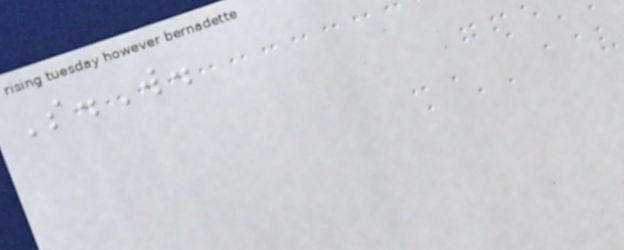S.W.
